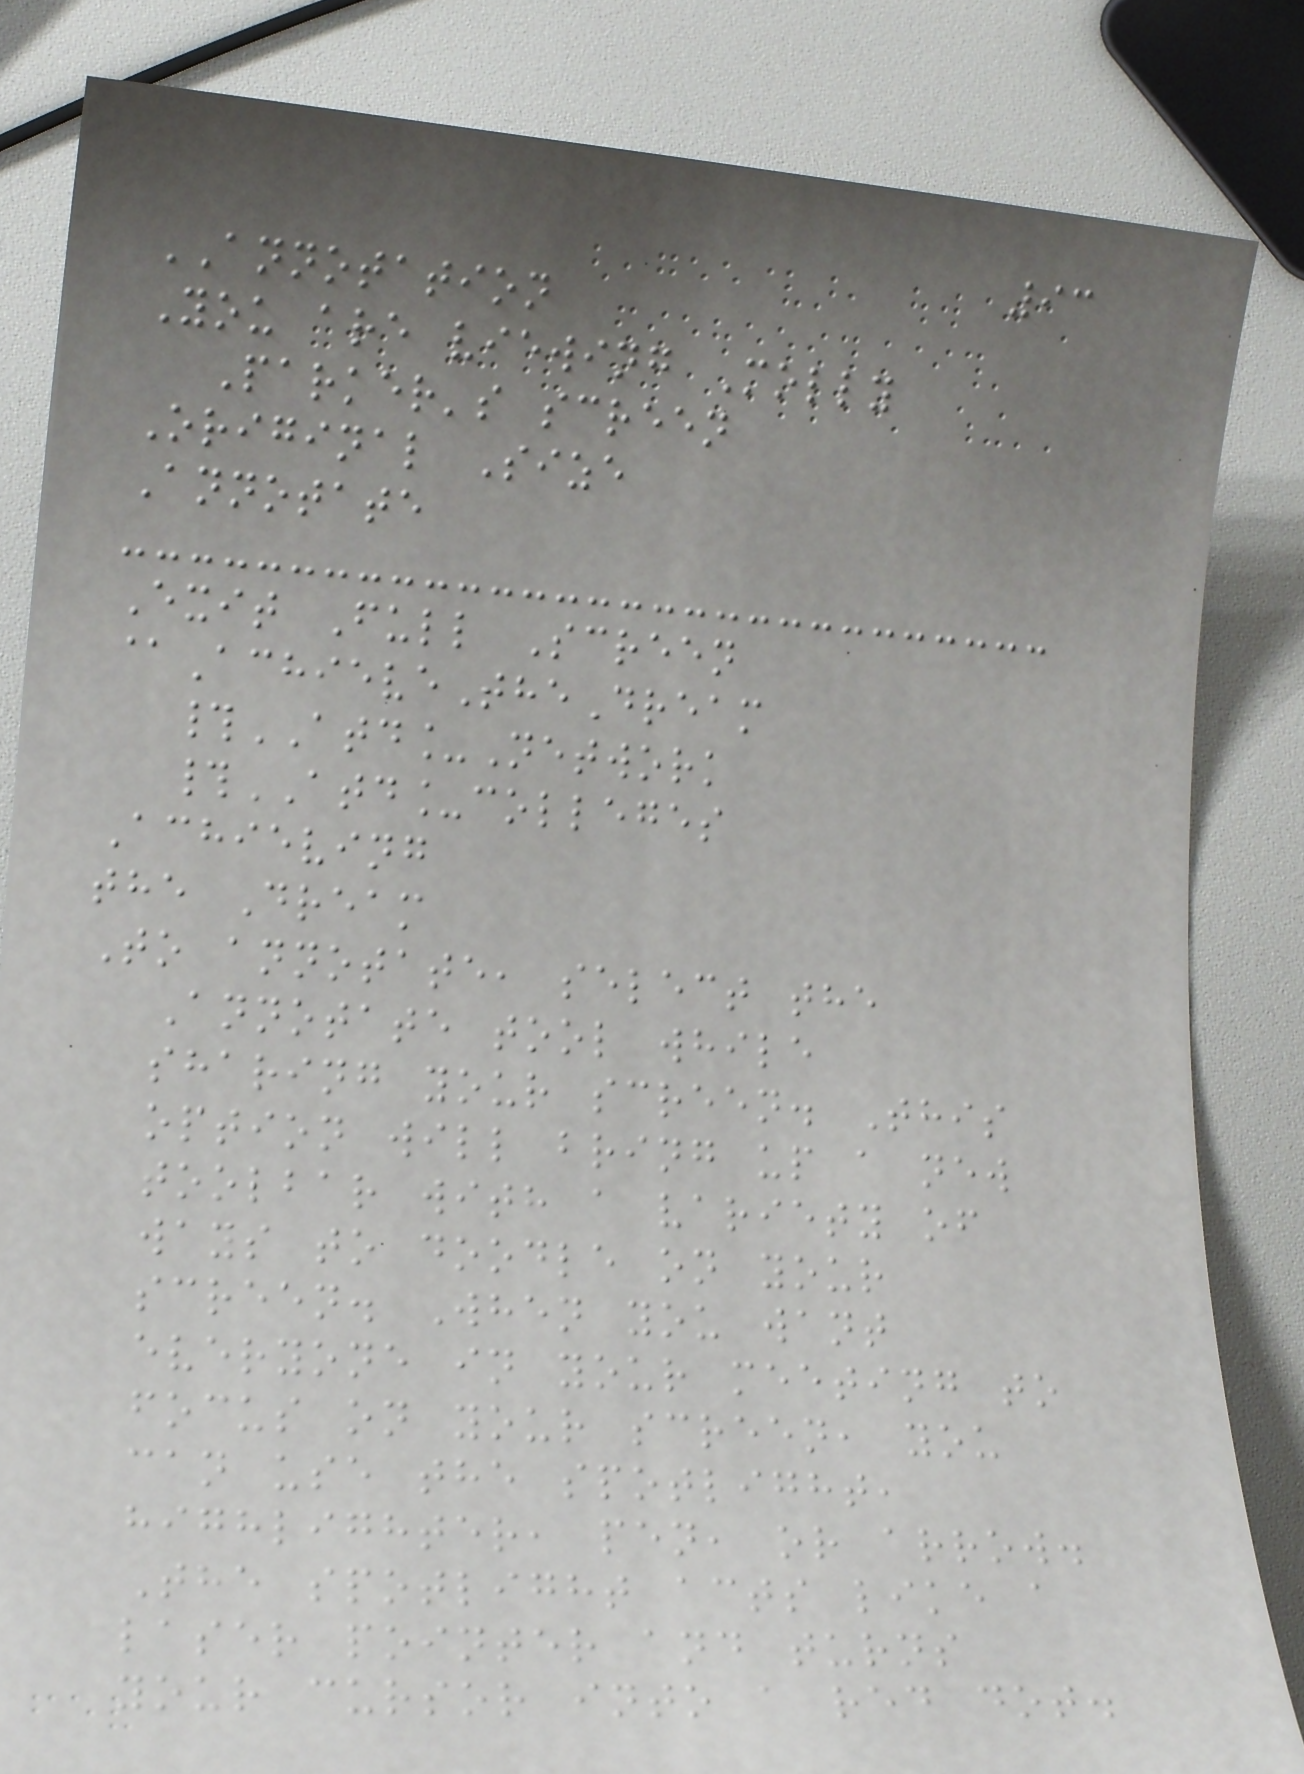93
ANNOTATION
You are viewing Molly
Parker's screen
Original Size
Annotate
Exit Full Screen
@AchieveTheDream
#ATD_Network
#ATD_colleges
Achieving
the Dream
To annotate, select the
Annotate tool while
sharing your screen. This
option will bring up a new
toolbar with a variety of
ways to doodle on your
screen. When you want
everyone in your meeting to
focus on your screen, you
can use the spotlight,
highlighter, pen, or arrow.
The spotlight acts like a
laser pointer and turns
your cursor into a red dot.
